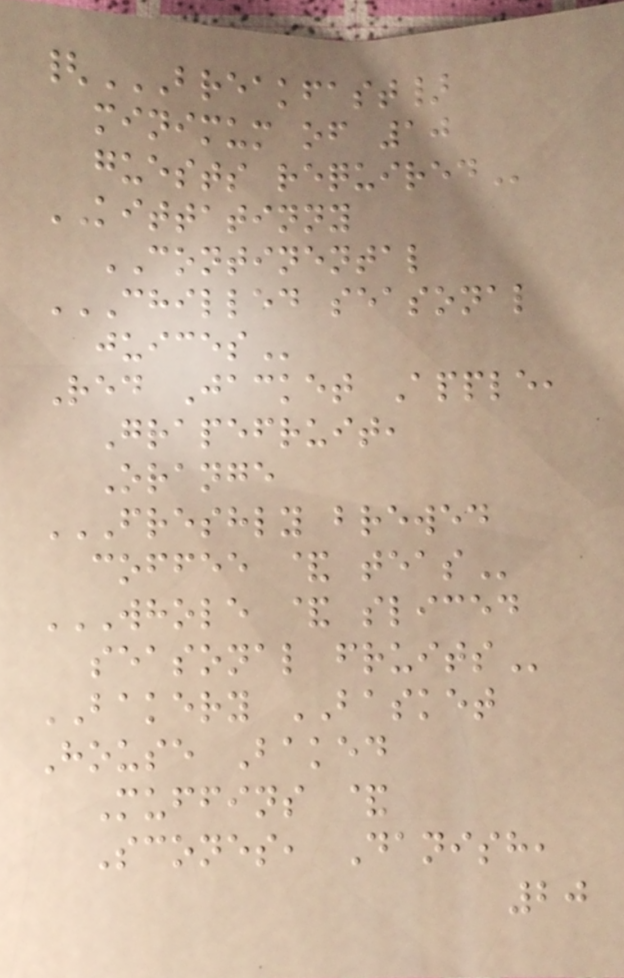{BREAKFAST}
MINIMUM OF 10
GUESTS REQUIRED
KITTATINNY
CONTINENTAL
CHILLED SEASONAL
JUICES
Red Jacket Apple,
Grapefruit,
Orange
FRESHLY BREWED
COFFEE & TEAS
WHOLE & SLICED
SEASONAL FRUITS
BAKERY BASKET
House Baked
Muffins &
Scones, Danish,
20
